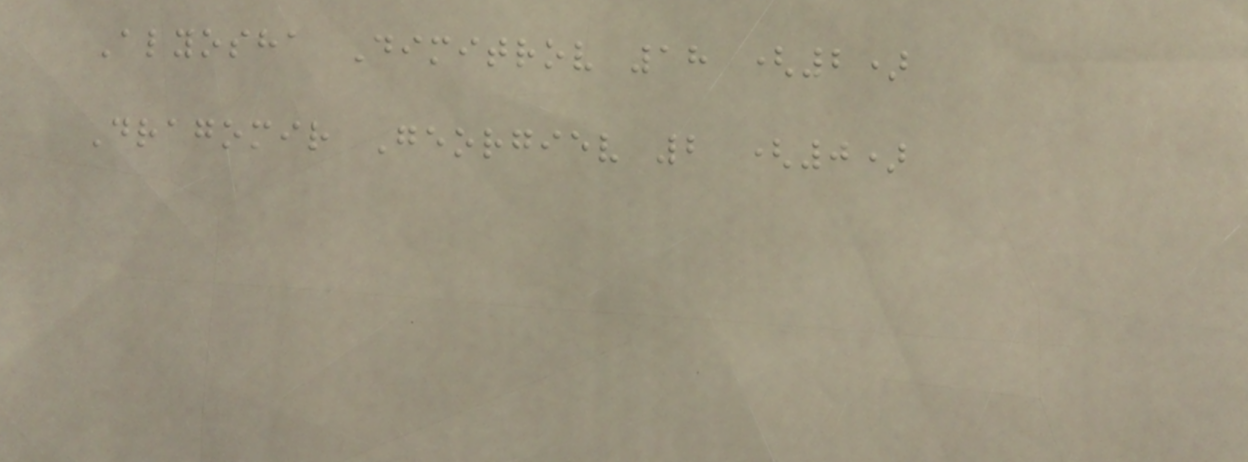Alyosha Dimitrov 18 (2)
Dragomir Georgiev 2 (0)
